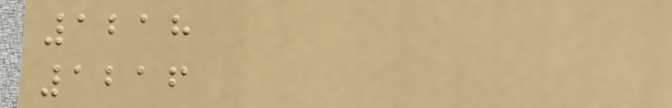1218
1216
